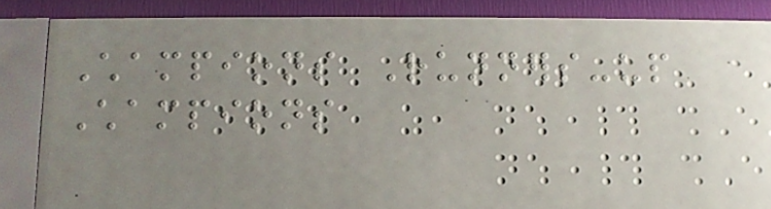Champions Runners-up
Champions
